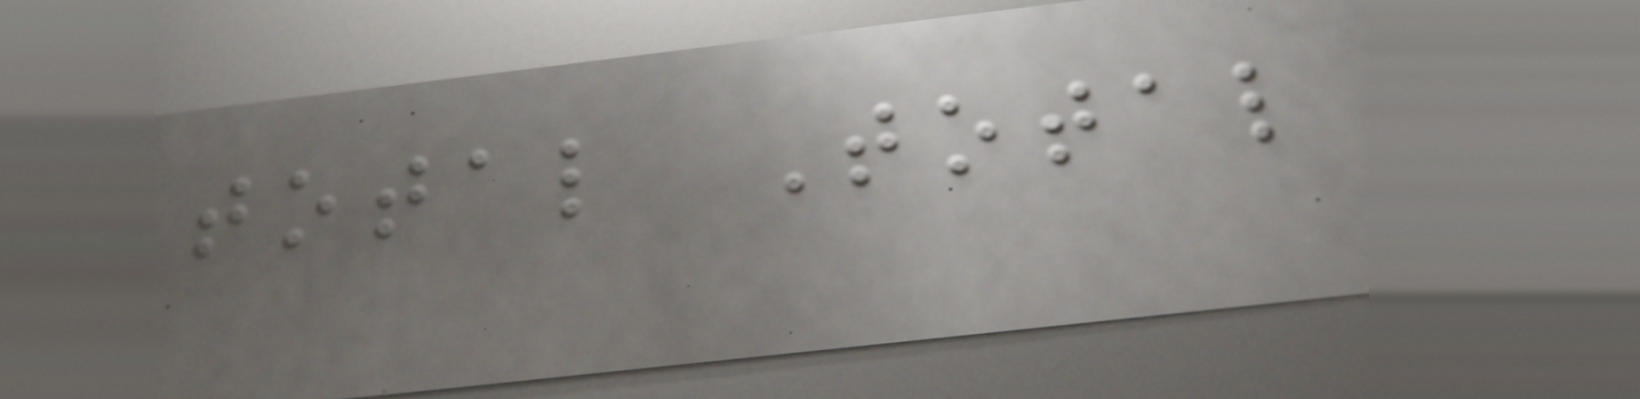total Total
